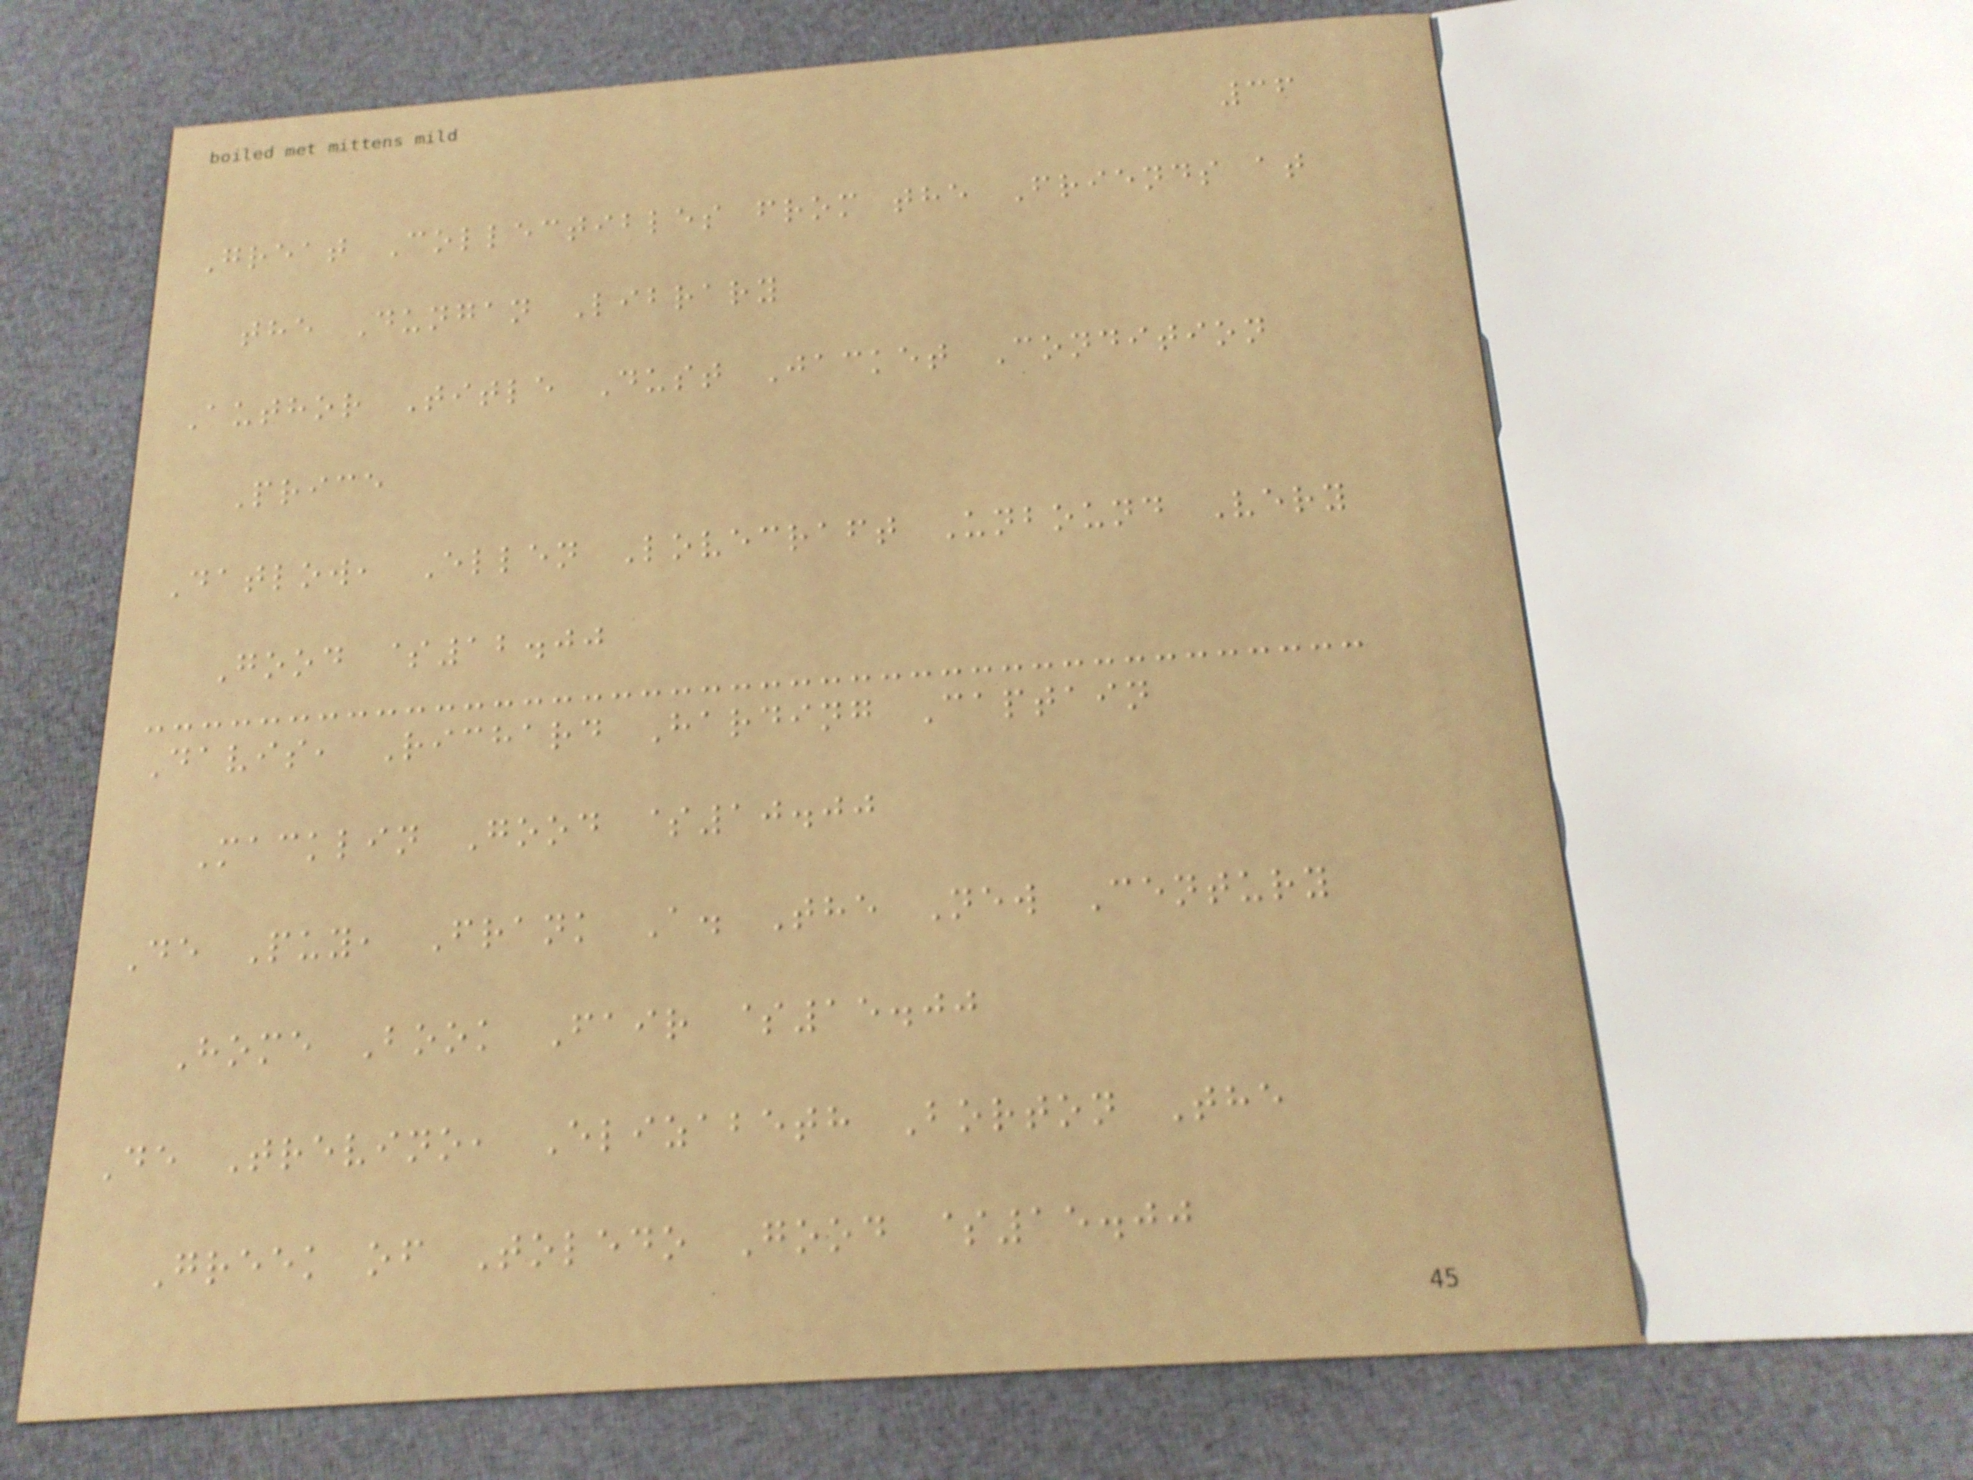36
Great Collectibles from the Friends at
the Dungan Library
Author Title Dust Jacket Condition
Price
Datlow, Ellen Lovecraft Unbound Very
Good $12.00
Davis, Richard Harding Captain
Macklin Good $10.00
De Puy, Frank A. The New Century
Home Book Fair $15.00
De Trevino, Elizabeth Borton The
Greek of Toledo Good $15.00
